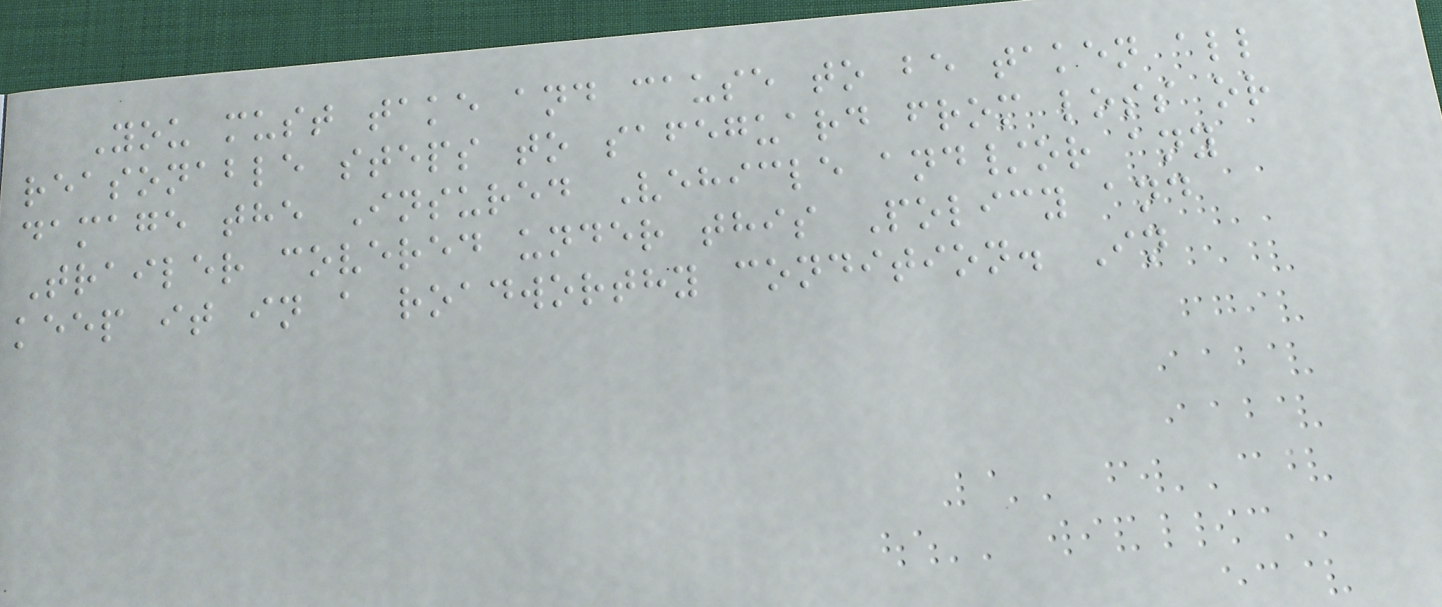You must take and cause to be taken all
reasonable steps to safeguard from loss or
damage the Insured Vehicle and/or any
Trailer covered under this Policy and
keep it in a roadworthy condition. In
